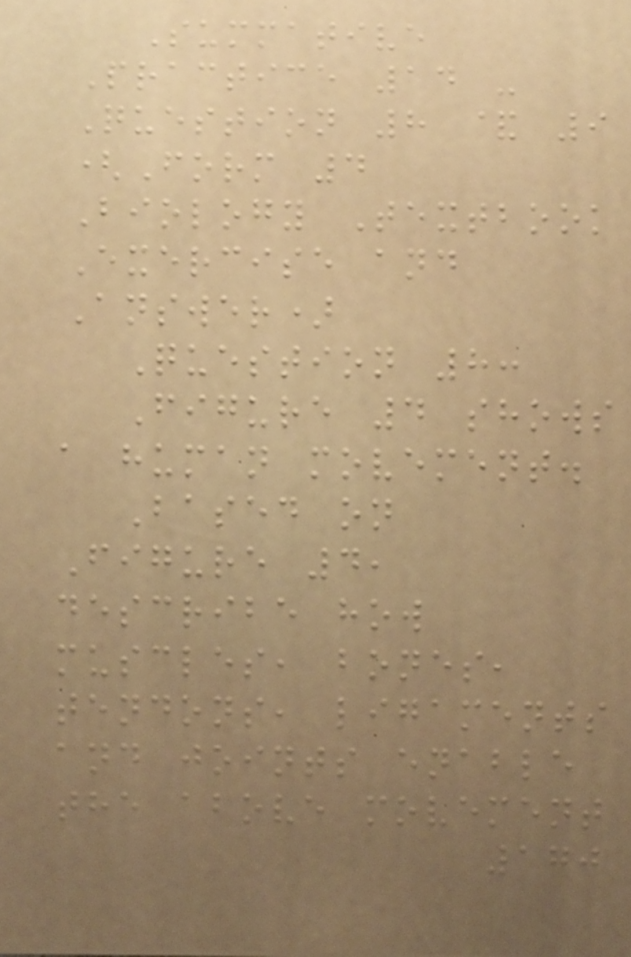Summative
Practice 14 -
Question 8 & 9
(Form 4
Biology Textbook
Exercise and
Answer)
Question 8:
Figure 4 shows
a human movement.
Based on
Figure 4,
describe how
muscles, bones,
tendons, ligaments
and joints enable
the above movement
170
